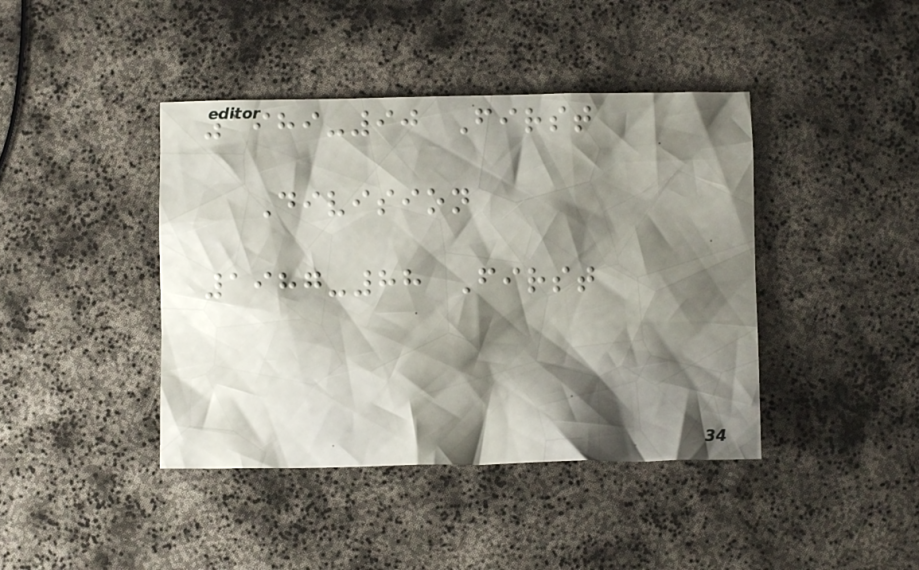1989-90 First
Division
1987-88 First
